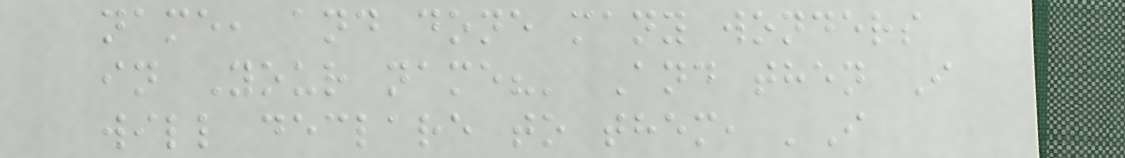name, and done many wonders
in Your name?' And then I
will declare to them, 'I
